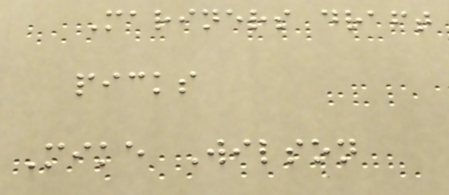Mariners draft
picks
Mike Wilson
